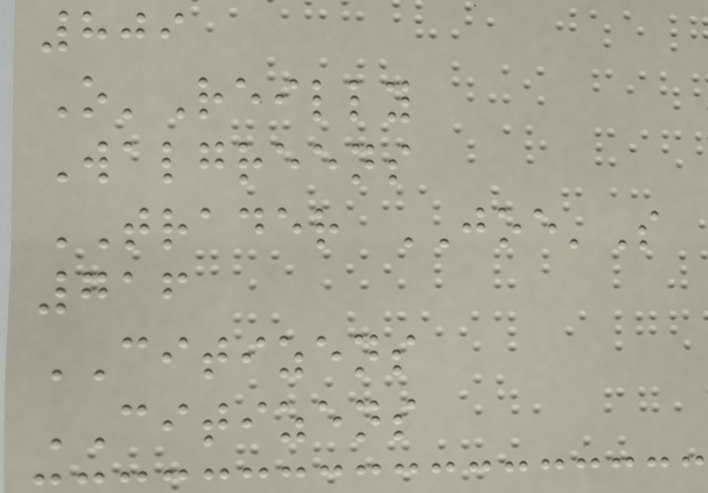809
O'Reilly
Walgreens
TRADER JOE'S
716
CITIZENS
CITIZENS
